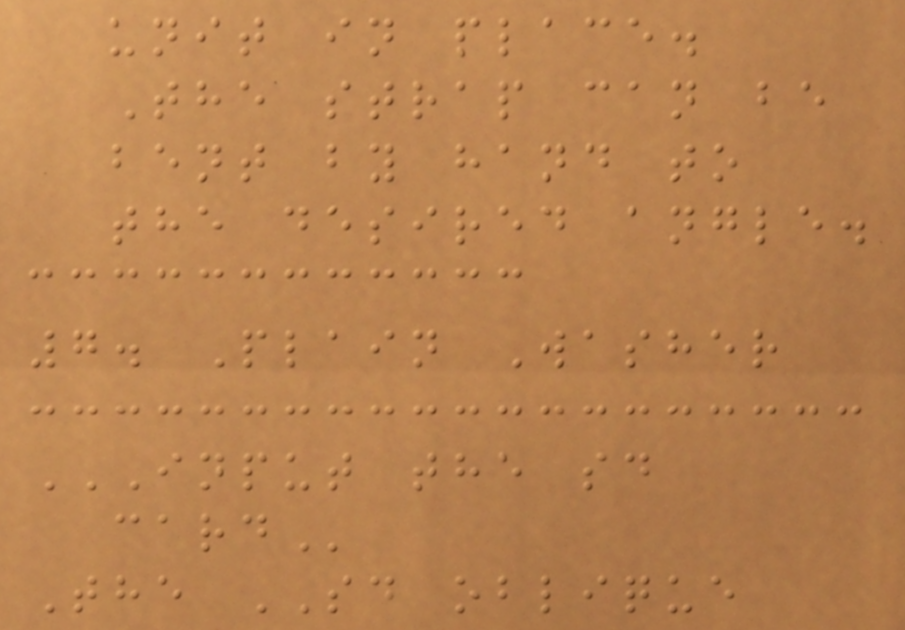unit in place.
The strap can be
bent by hand to
the desired angle.
7. Plain Washer
INPUT THE SD
CARD
The SD oblique
